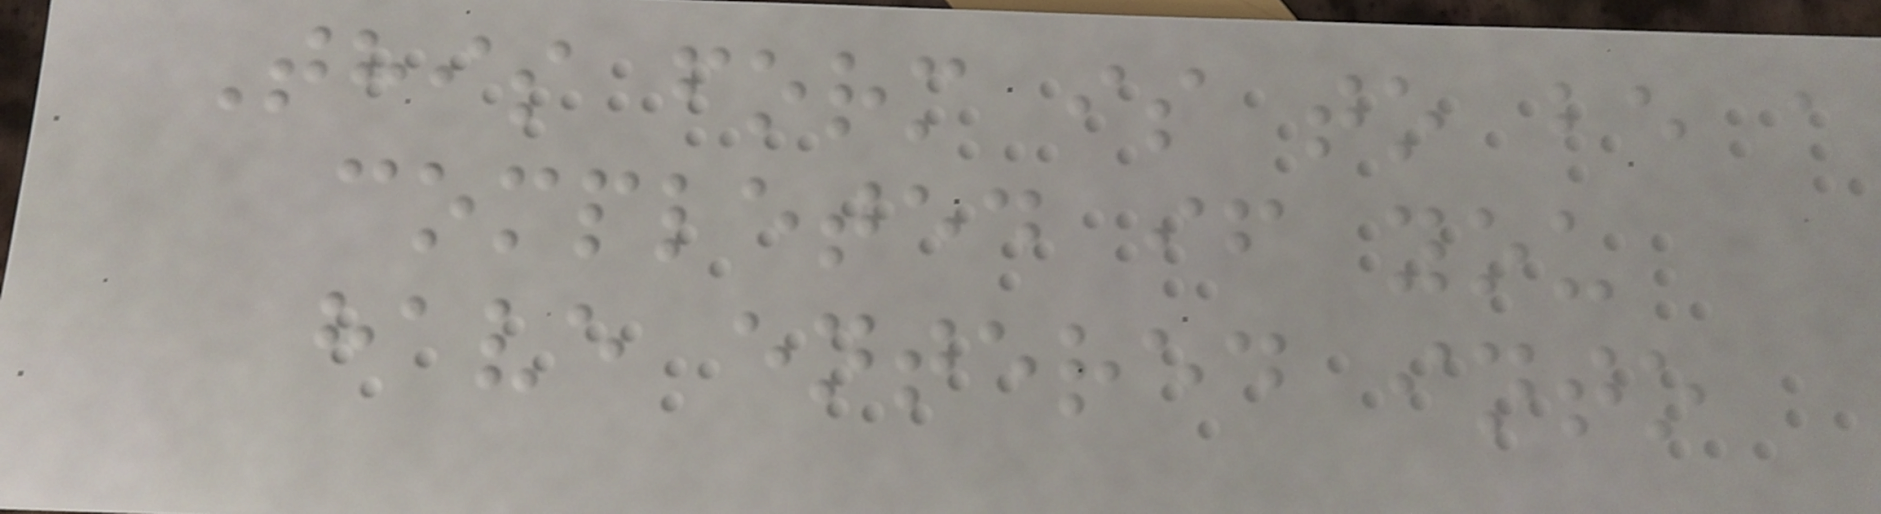This form is to be a
completed if you
have entered into
